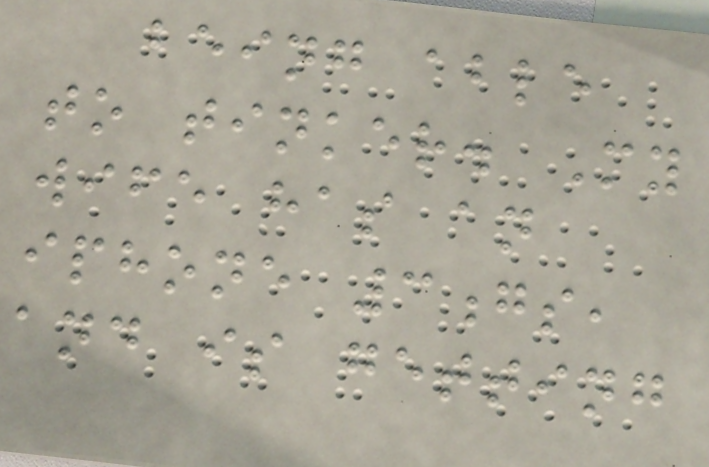being able
to tinker. My
wife has an
iphone 3gs,
and is getting
